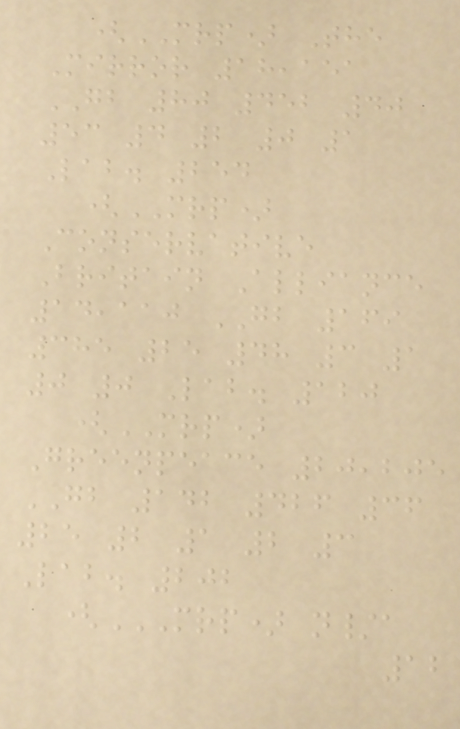(MRP) The
Mirror 18,151
GB 80 452 40
53 4 2 0 1
Lab. 254
(MRP)
Conservative
Britain Alliance
14,110 GB 169
385 25 48 3 1
0 0 Lab. 120
(MRP)
Greenpeace 20,205
GB 142 426 36
25 2 1 2 3
Lab. 202
(MRP) N/A
12
